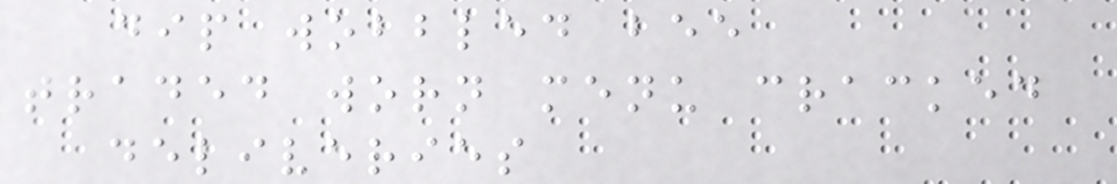dip wobbled bee
traded worn menu cracked
deliveries
